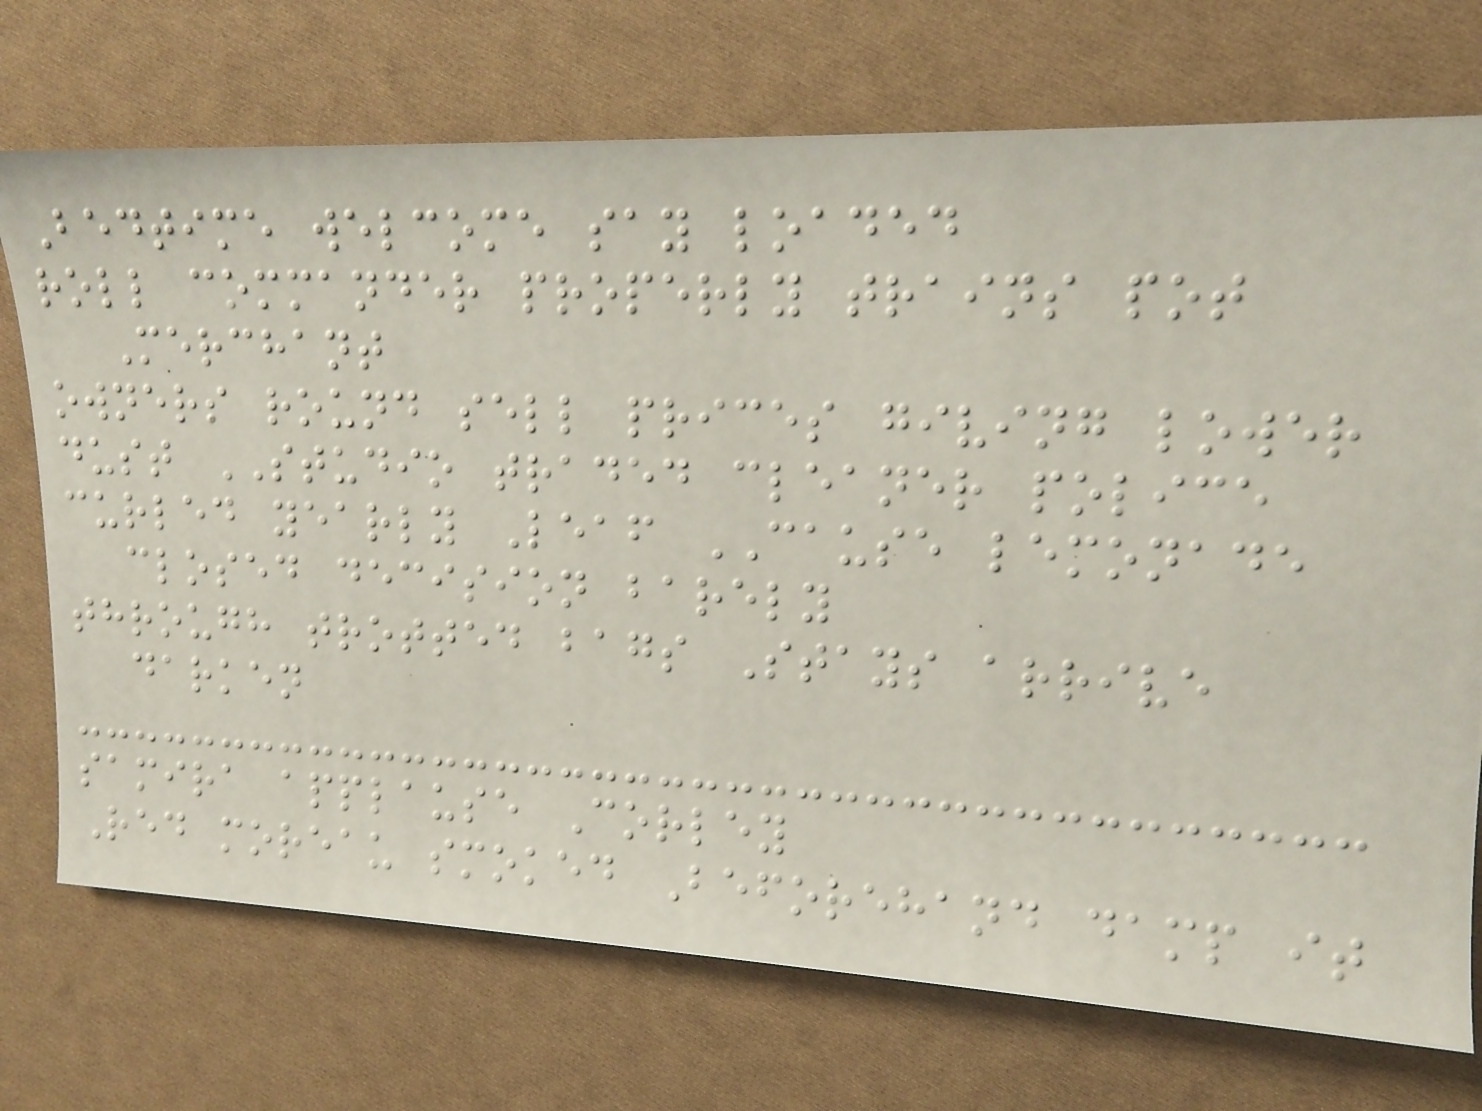Bedtime welcome say loaded
roll commander properly trains pot
Merchant
owners round sell prices giving lower
dust STUDIO traded cleaner police
curled yearly Leaf CAUSE lemonade
closed decision barely
through trotted bags Stays arrive
darken
samira applause Corley
Red moreau smoked Beforehand damp it
